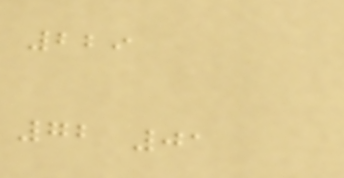229
72 01
